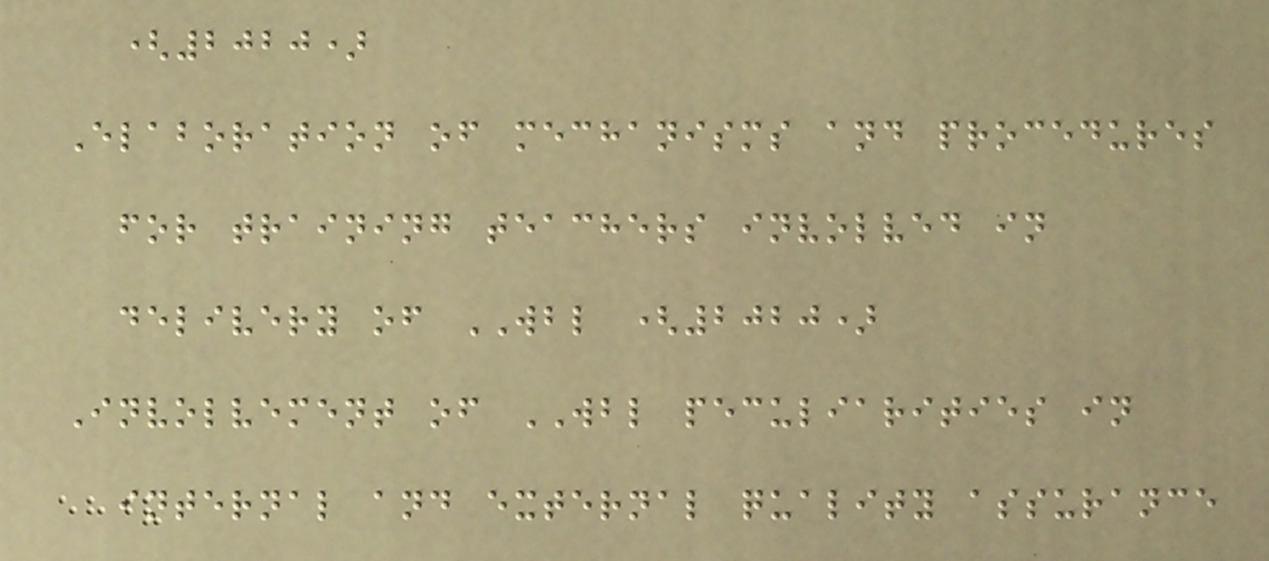(2020)
Elaboration of mechanisms and procedures
for training teachers involved in
delivery of WBL (2020)
Involvement of WBL peculiarities in
internal and external quality assurance
